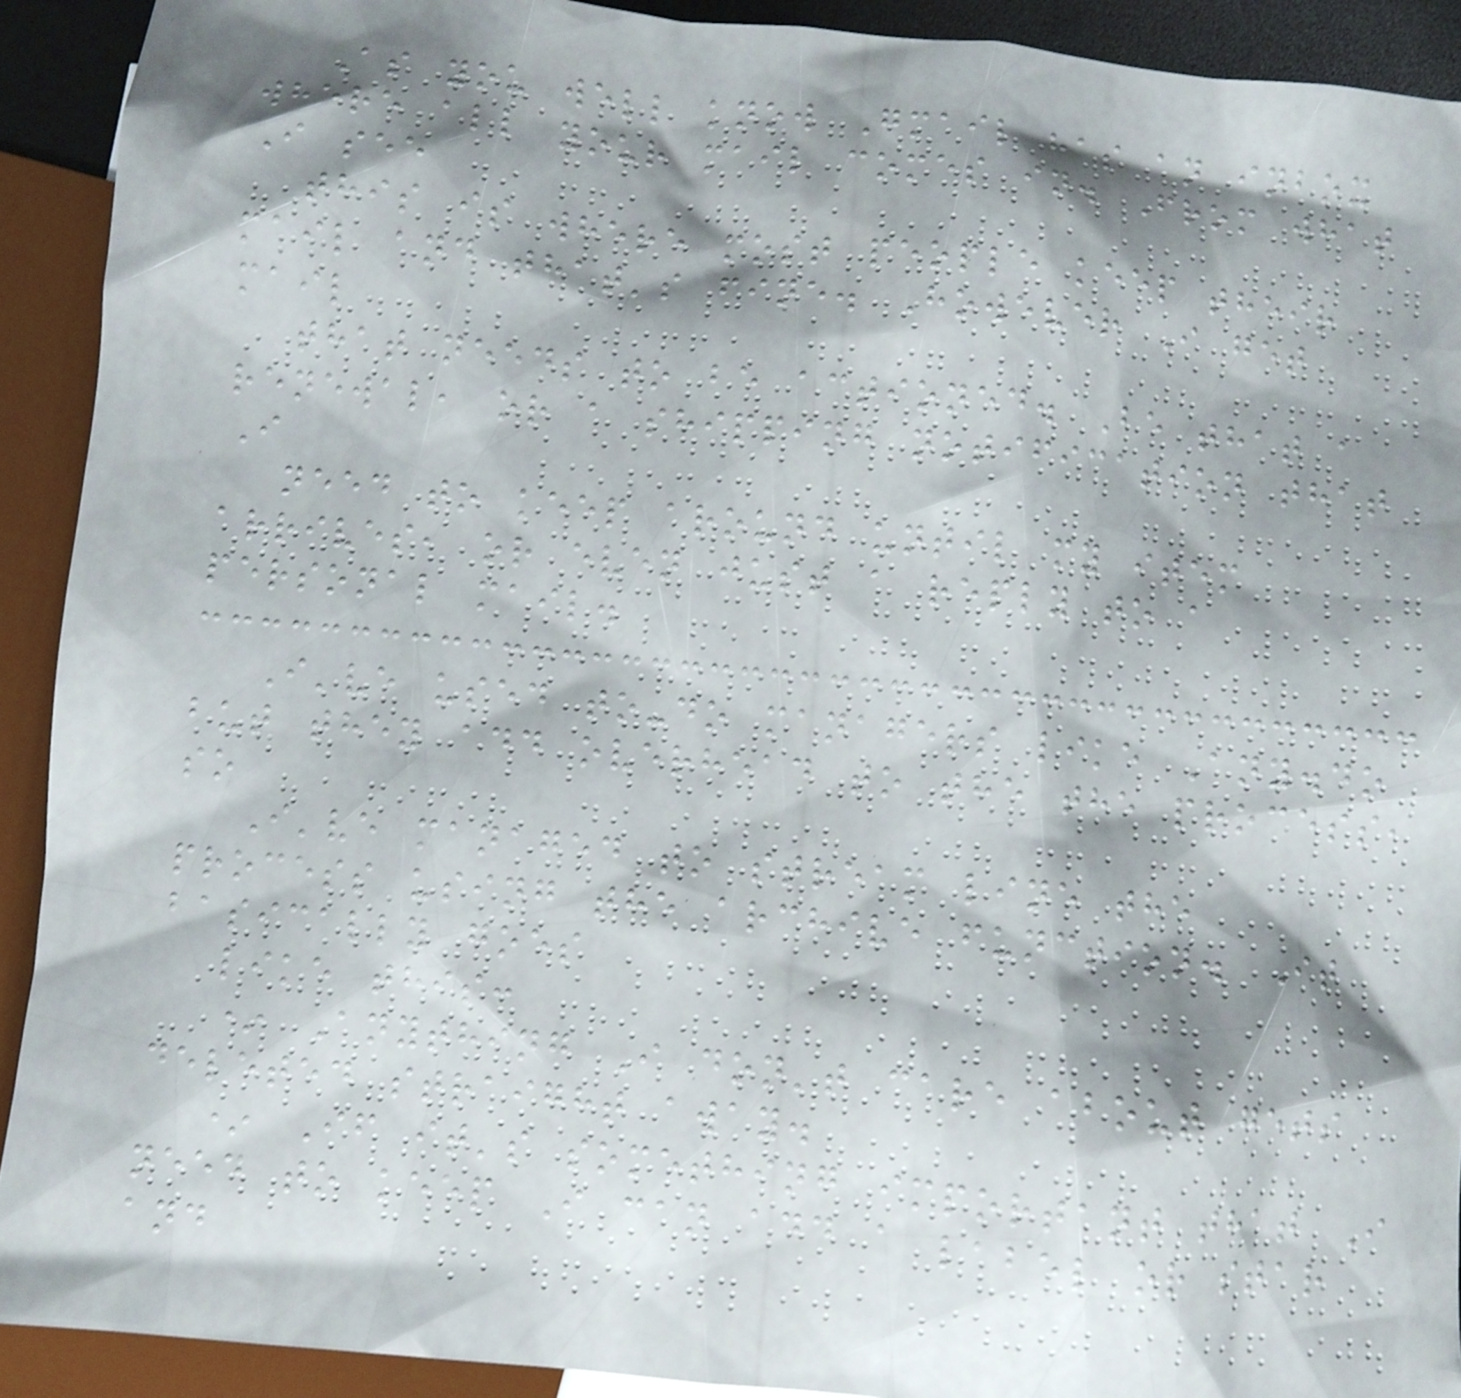As you well know Gmail has an inbox
where all your mail comes in. From what
I see
this is where most people keep their
mail and that's fine. However I get
mail
that needs to be actioned. Be that a
renewal, or a shipping notification that
I
need to keep around until my item
arrives, or even just a reply to a
personal mail.
I've used to-do managers like Any.do
but they add overhead to the the process,
so
I've managed to stream line the
process using the archive function. It
basically goes
like this:
* Anything I don't care about gets
deleted straight away.
* If it's something important that I
need to keep I can add a label or star
and
